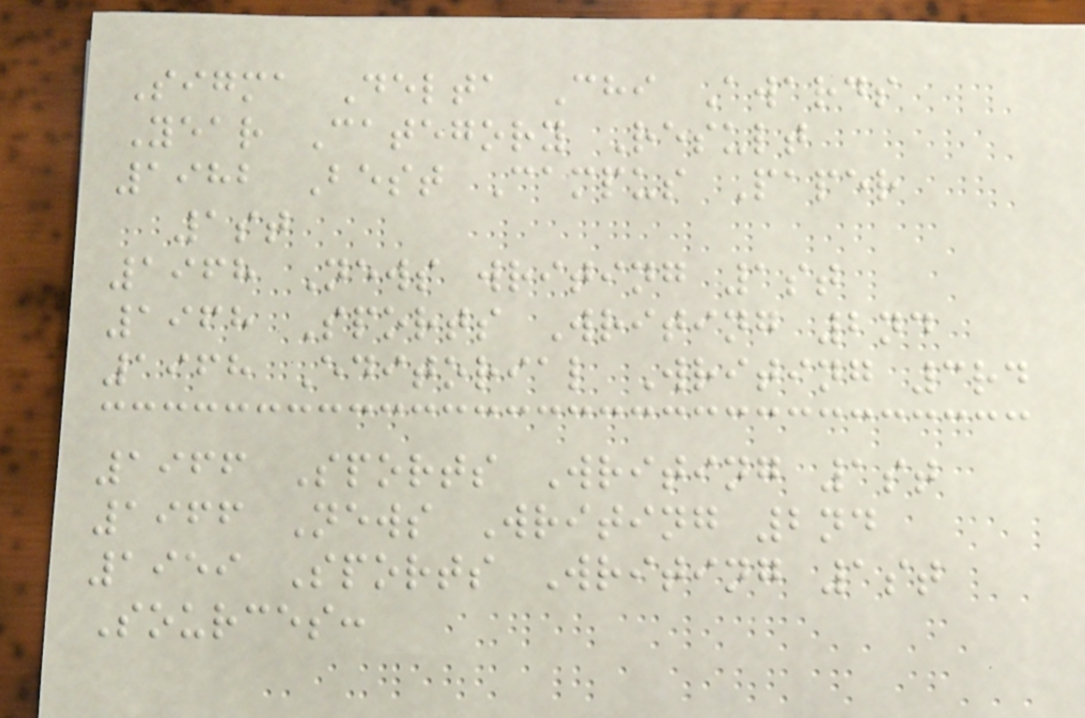Sigma Delta Chi Awards
Year Category Result
1982 Best Campus Paper
1st
1968 News writing 1st
1968 Sports Writing 2nd
1968 Editorial Writing 3rd
1966 Sports Writing 1st
1966 News Writing 2nd
1959 Sports Writing 1st
Sources:
